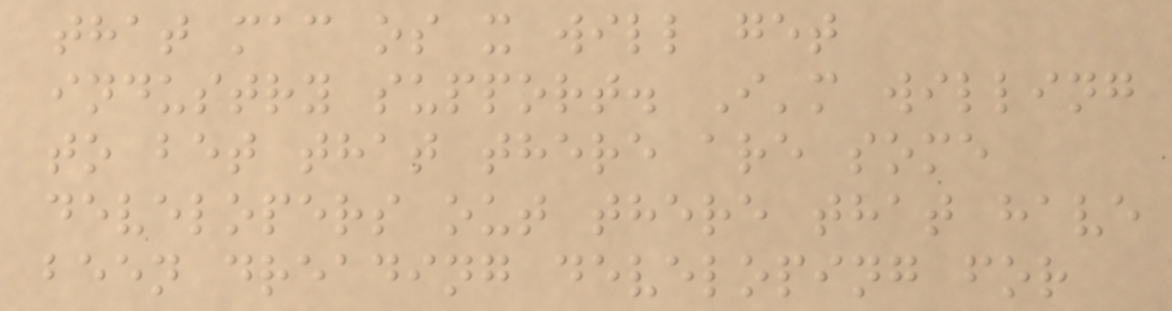that mac os x will get
industry support. I'm willing
to bet that there are some
developers out there that have
been dreading developing for
